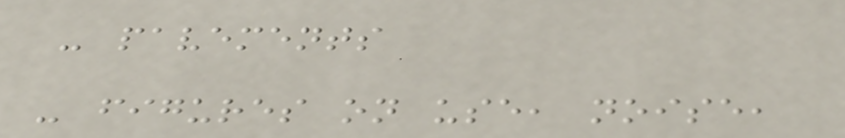- pavements
- figures on use, noise,
